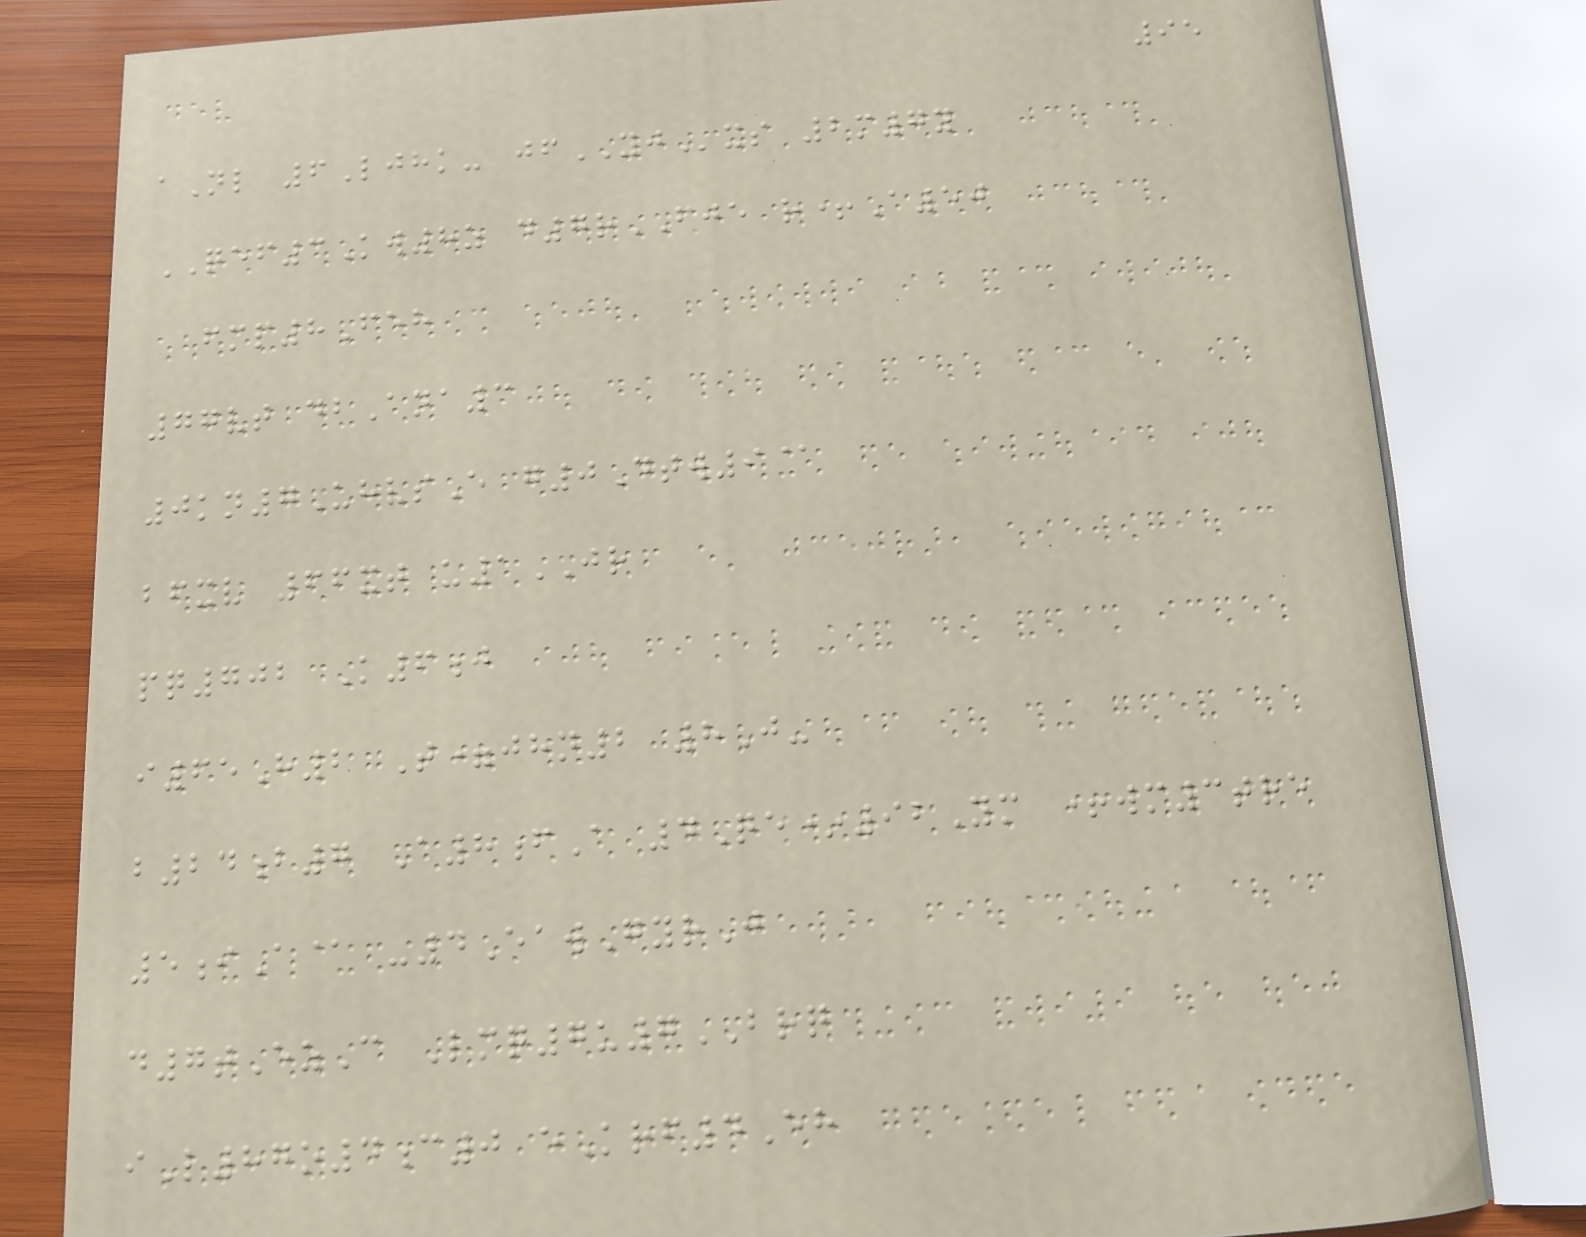95
aNl 6Ljhk- jfYJxs 2m7y
QEF3Kw8z d7rFJE r+A50
fmp8Feh
77vt dbAna3
0kn7UhvsE g0Dtw9@
bfxv 66xt u1JR
pq702 K6j
i65H2 T=jhn2 8J-
b24b7 A8fA 4Qe*92Ym +wm3tre
5iA@ -4EawGyrJ
d7tEzC Lmq7u7BRQ
iL87o4c0 eKrf4Eh
